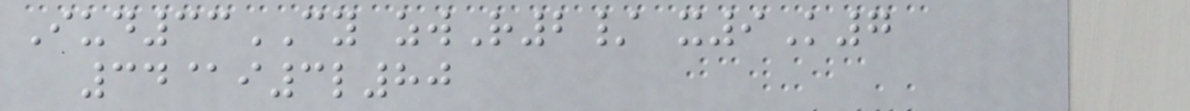Iud33CY zwR2/ x9K7
34@i3l80
